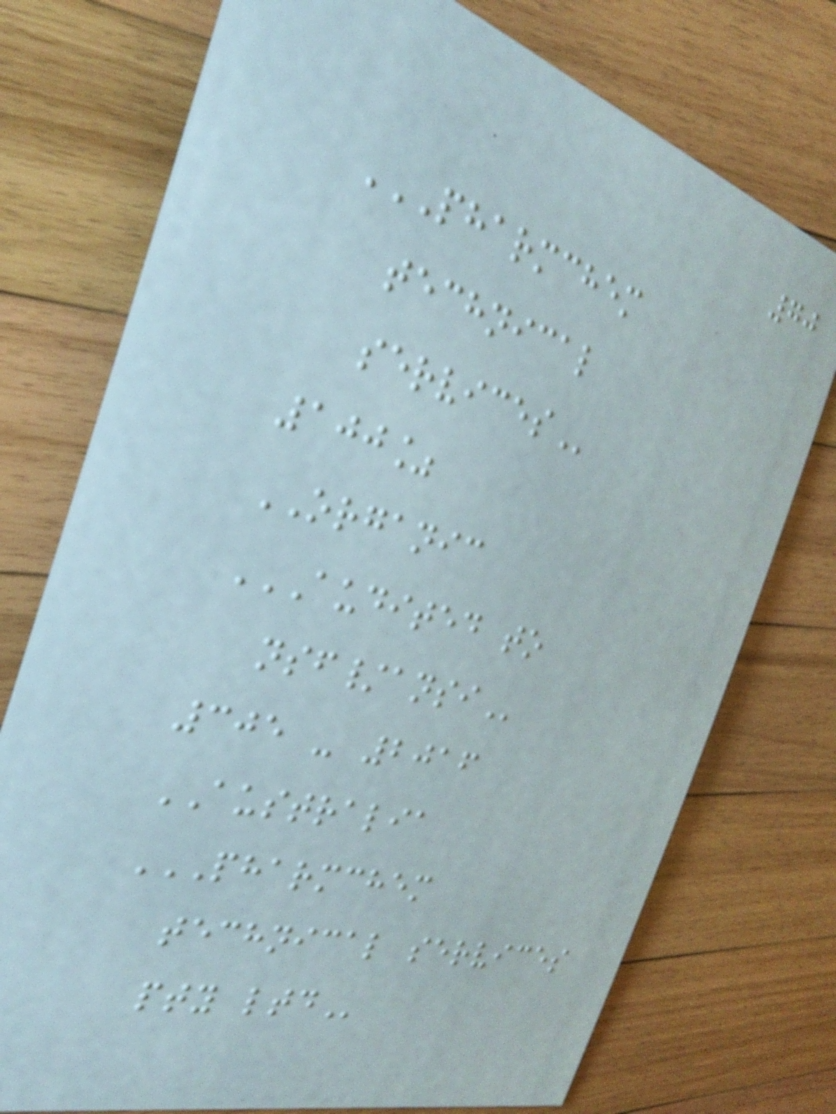70
PHARMCHEM
TECHNICAL
SERVICES
100%
ORGANIC
AUDITED TO
NSF/ANSI
305 - 2016
AUSTRALIA
PHARMCHEM
TECHNICAL SERVICES
PTY LTD
